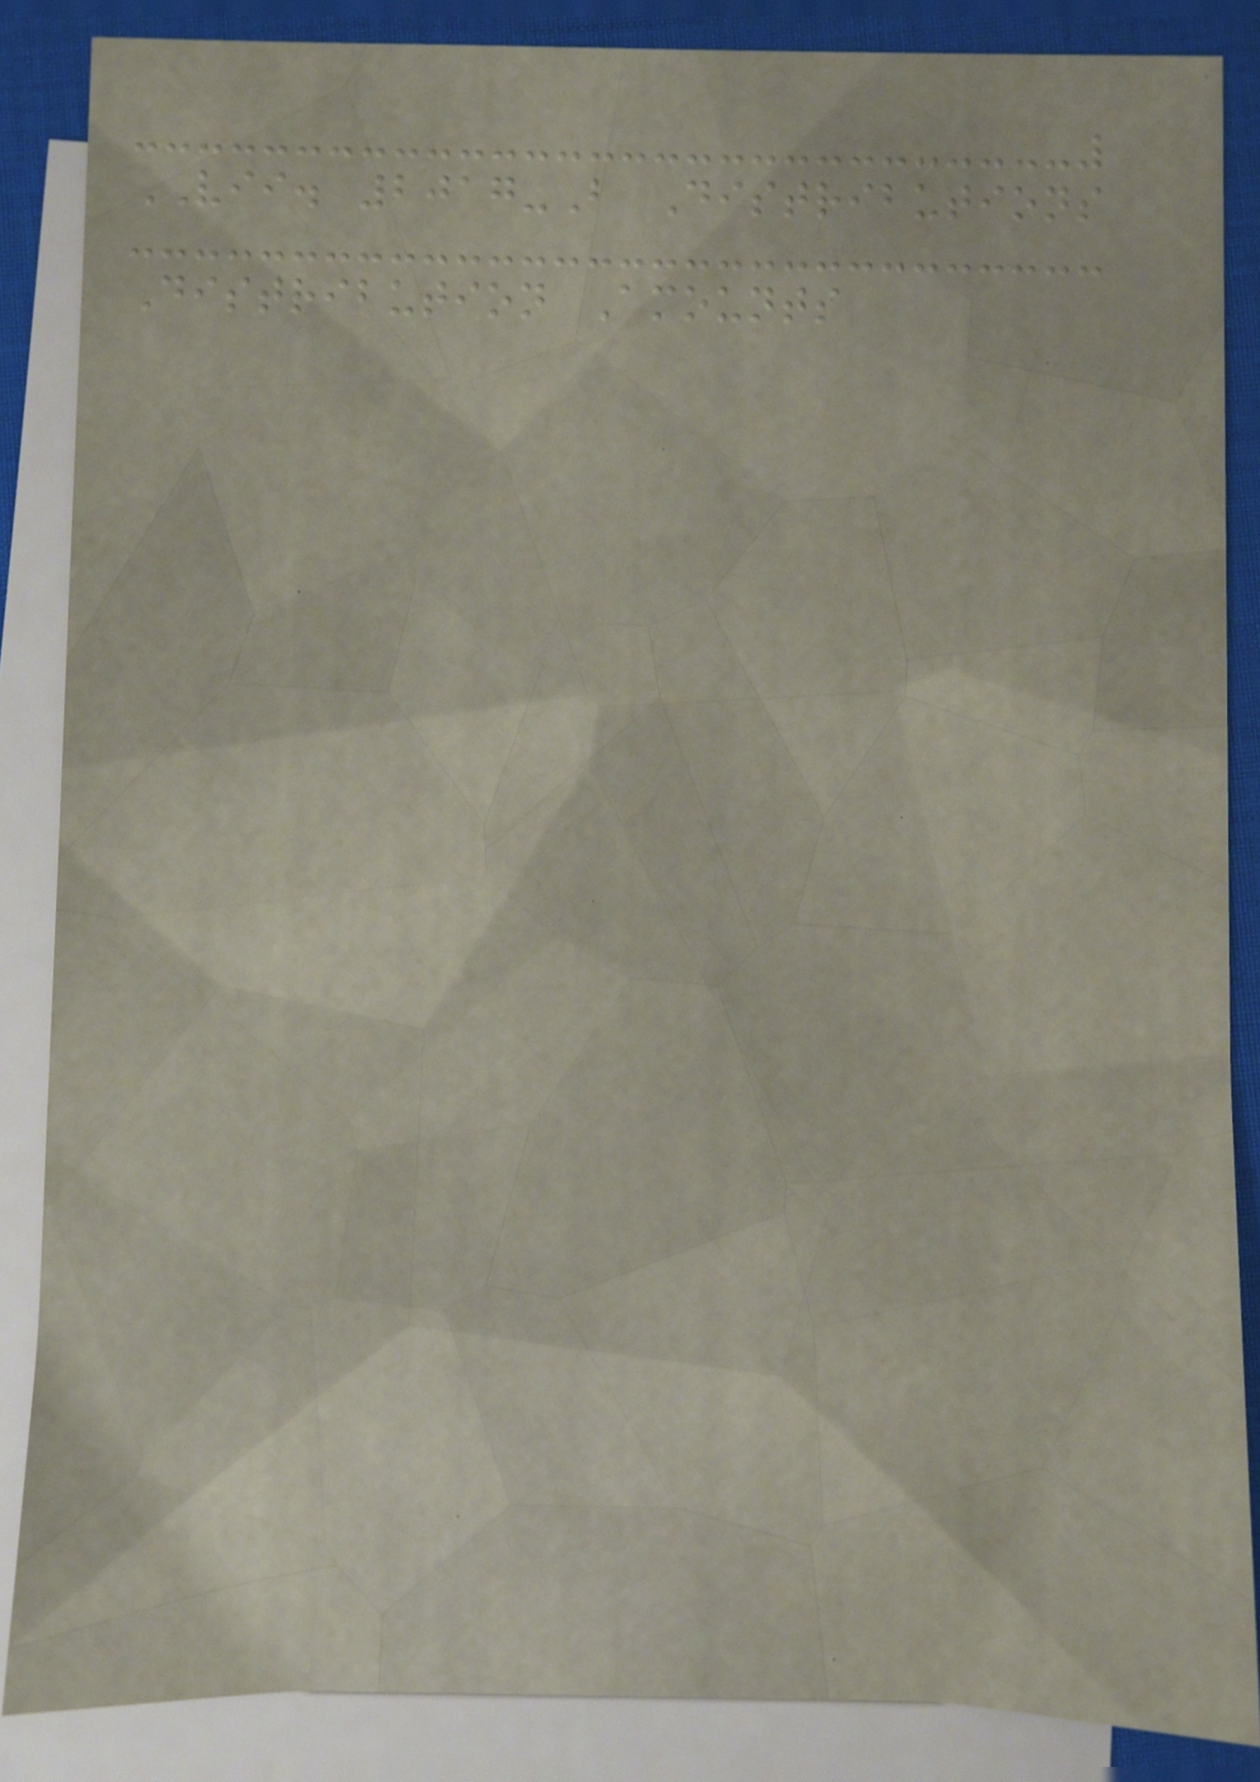VII. 2017-B Distributions
Distribution Amounts
